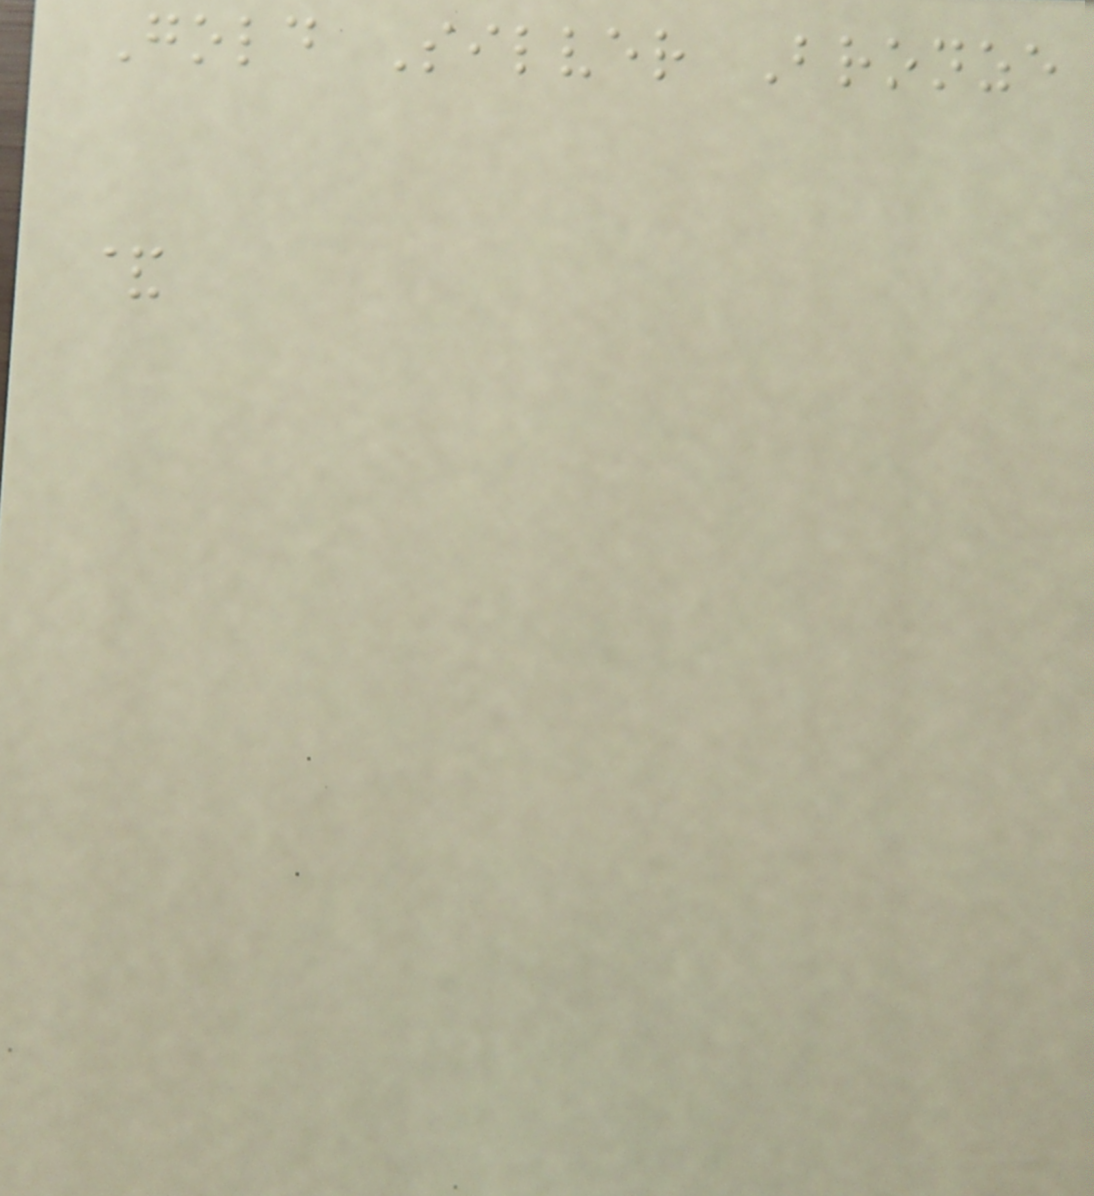Gold Silver Bronze
&
